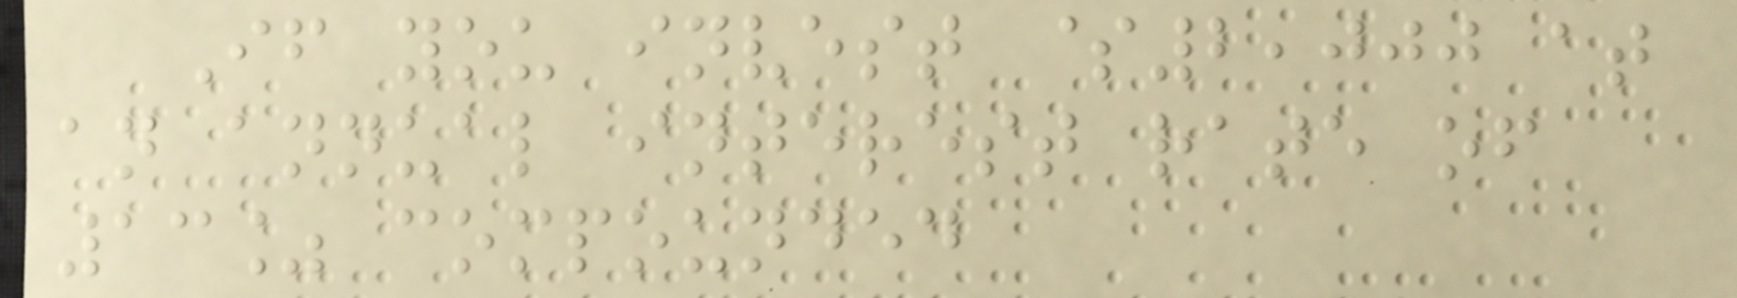If you invest $2,000 at
an annual interest rate of
13% compounded
